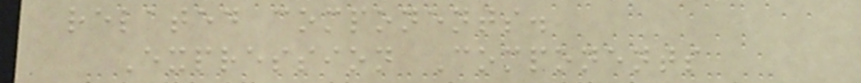related components.
Expression Components
